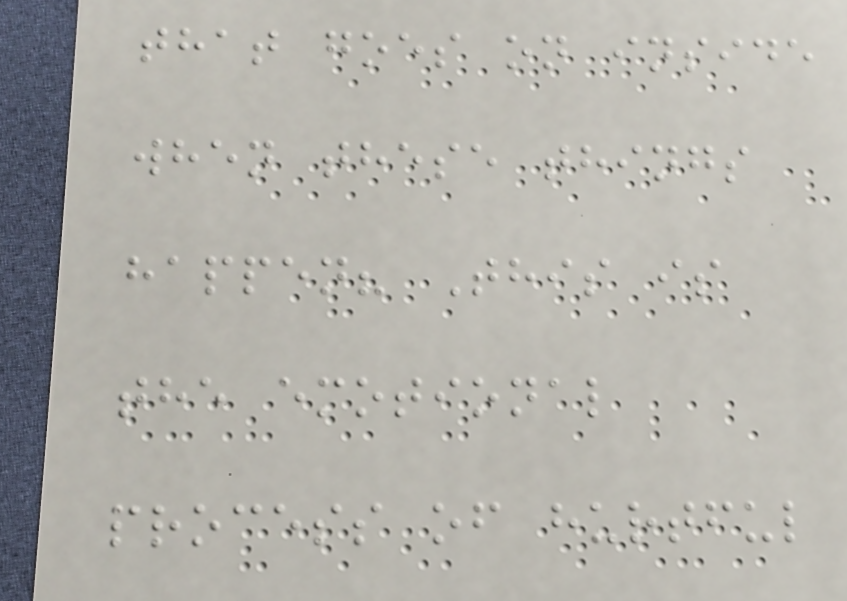that goes on inside
when these things
happen? This is
the emotional
process of hurtful
